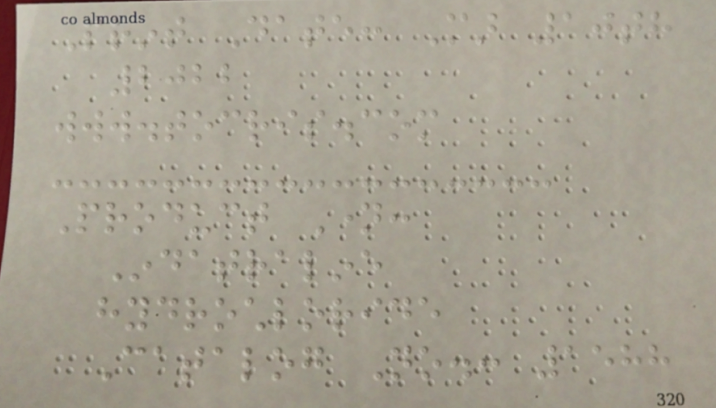Print Date: Mar 10th
2022
www.tocris.com
Product Name:
Indatraline
hydrochloride
Catalog No.: 1588
